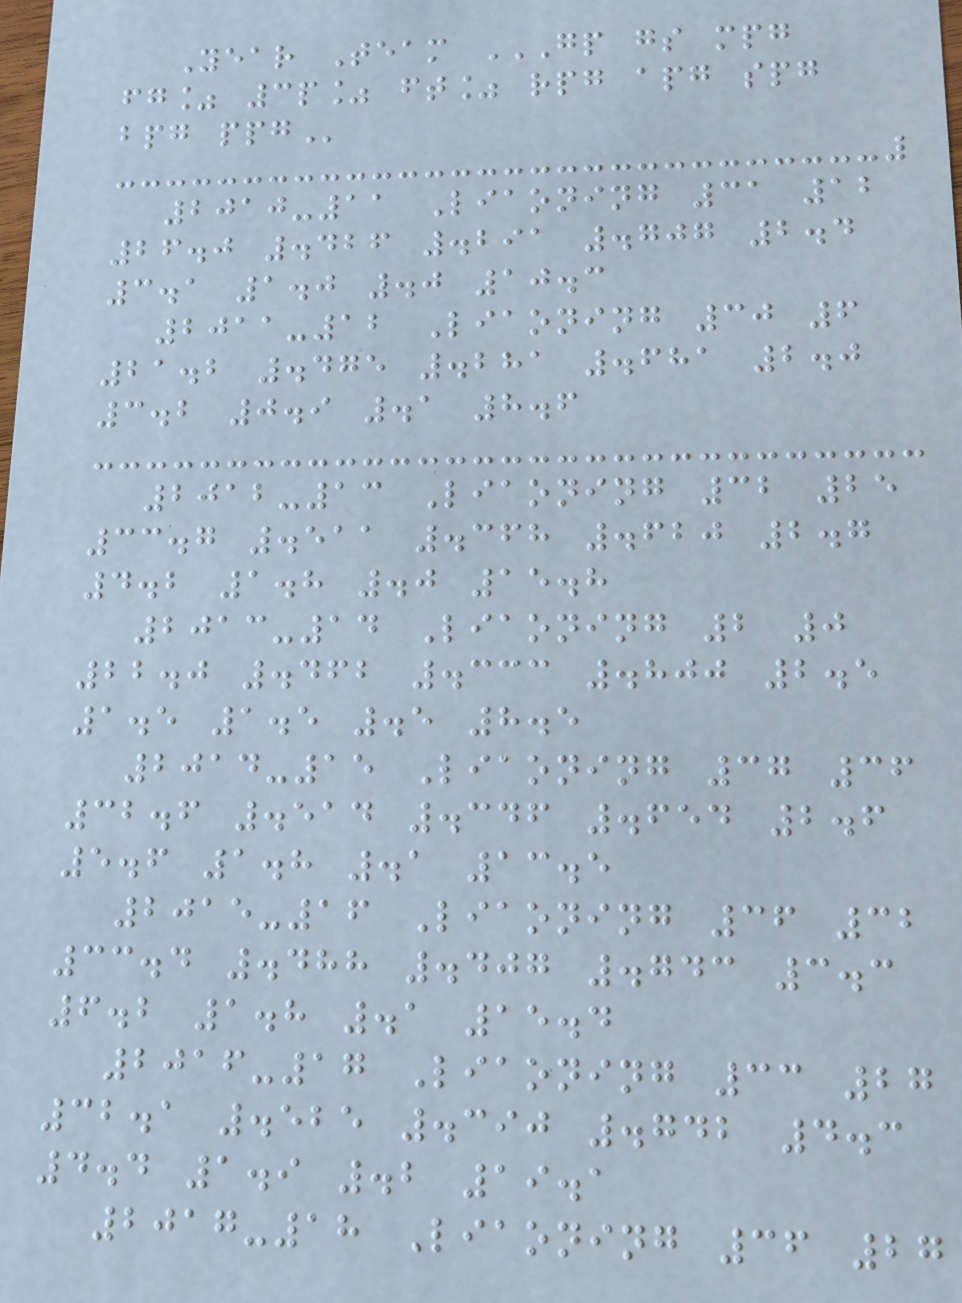Year Team GP GS MPG
FG% 3P% FT% RPG APG SPG
BPG PPG
2010-11 Liaoning 31 12
26.0 .426 .291 .707 2.4
3.1 1.0 .0 10.3
2011-12 Liaoning 30 6
21.2 .475 .281 .681 2.0
3.2 0.9 .1 8.6
2012-13 Liaoning 32 25
33.7 .511 .368 .620 2.7
4.2 1.8 .0 15.8
2013-14 Liaoning 2 0
22.0 .462 .333 .800 2.5
1.5 1.5 .5 8.5
2014-15 Liaoning 37 36
32.6 .514 .346 .654 2.6
5.6 1.8 .1 13.5
2015-16 Liaoning 36 32
33.4 .488 .407 .743 3.3
6.2 1.8 .1 15.4
2016-17 Liaoning 33 27
32.1 .525 .390 .742 4.3
4.4 1.9 .2 19.1
2017-18 Liaoning 36 27
